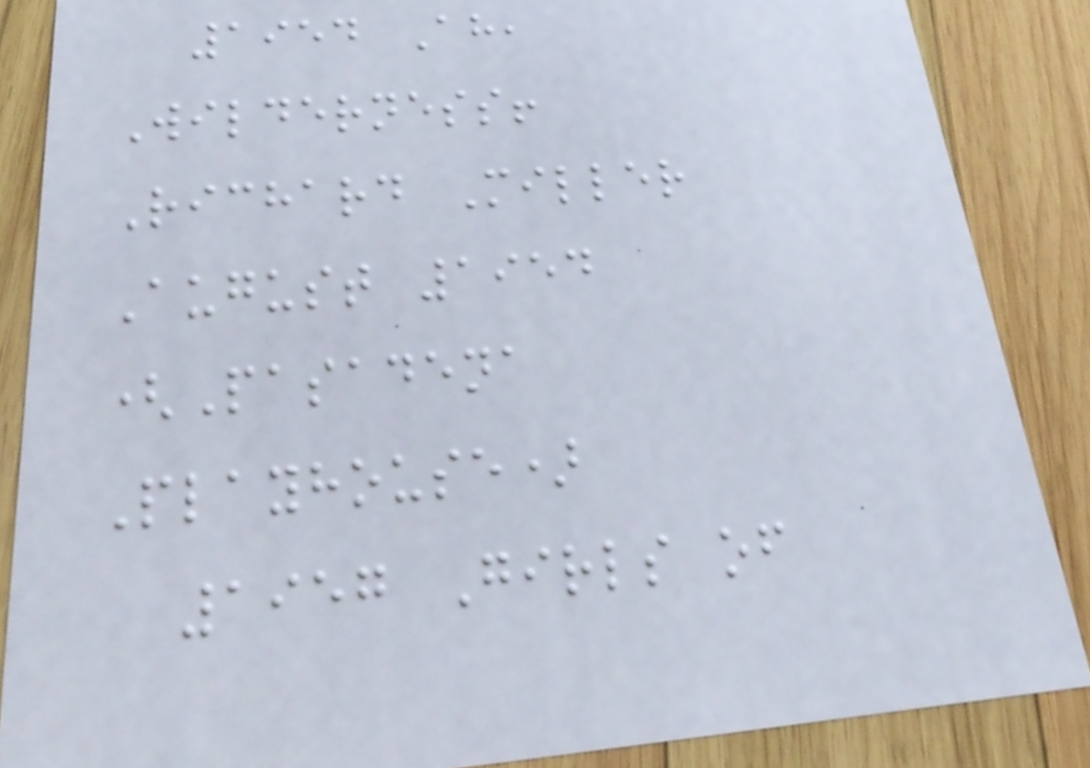1954 Ah,
Wilderness!
Richard Miller
August 1954
(Pasadena
Playhouse)
1957 Girls of
